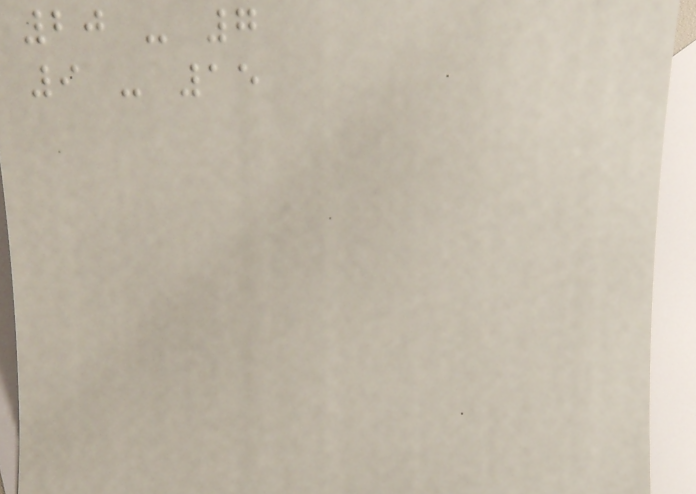20 - 7
9 - 15
